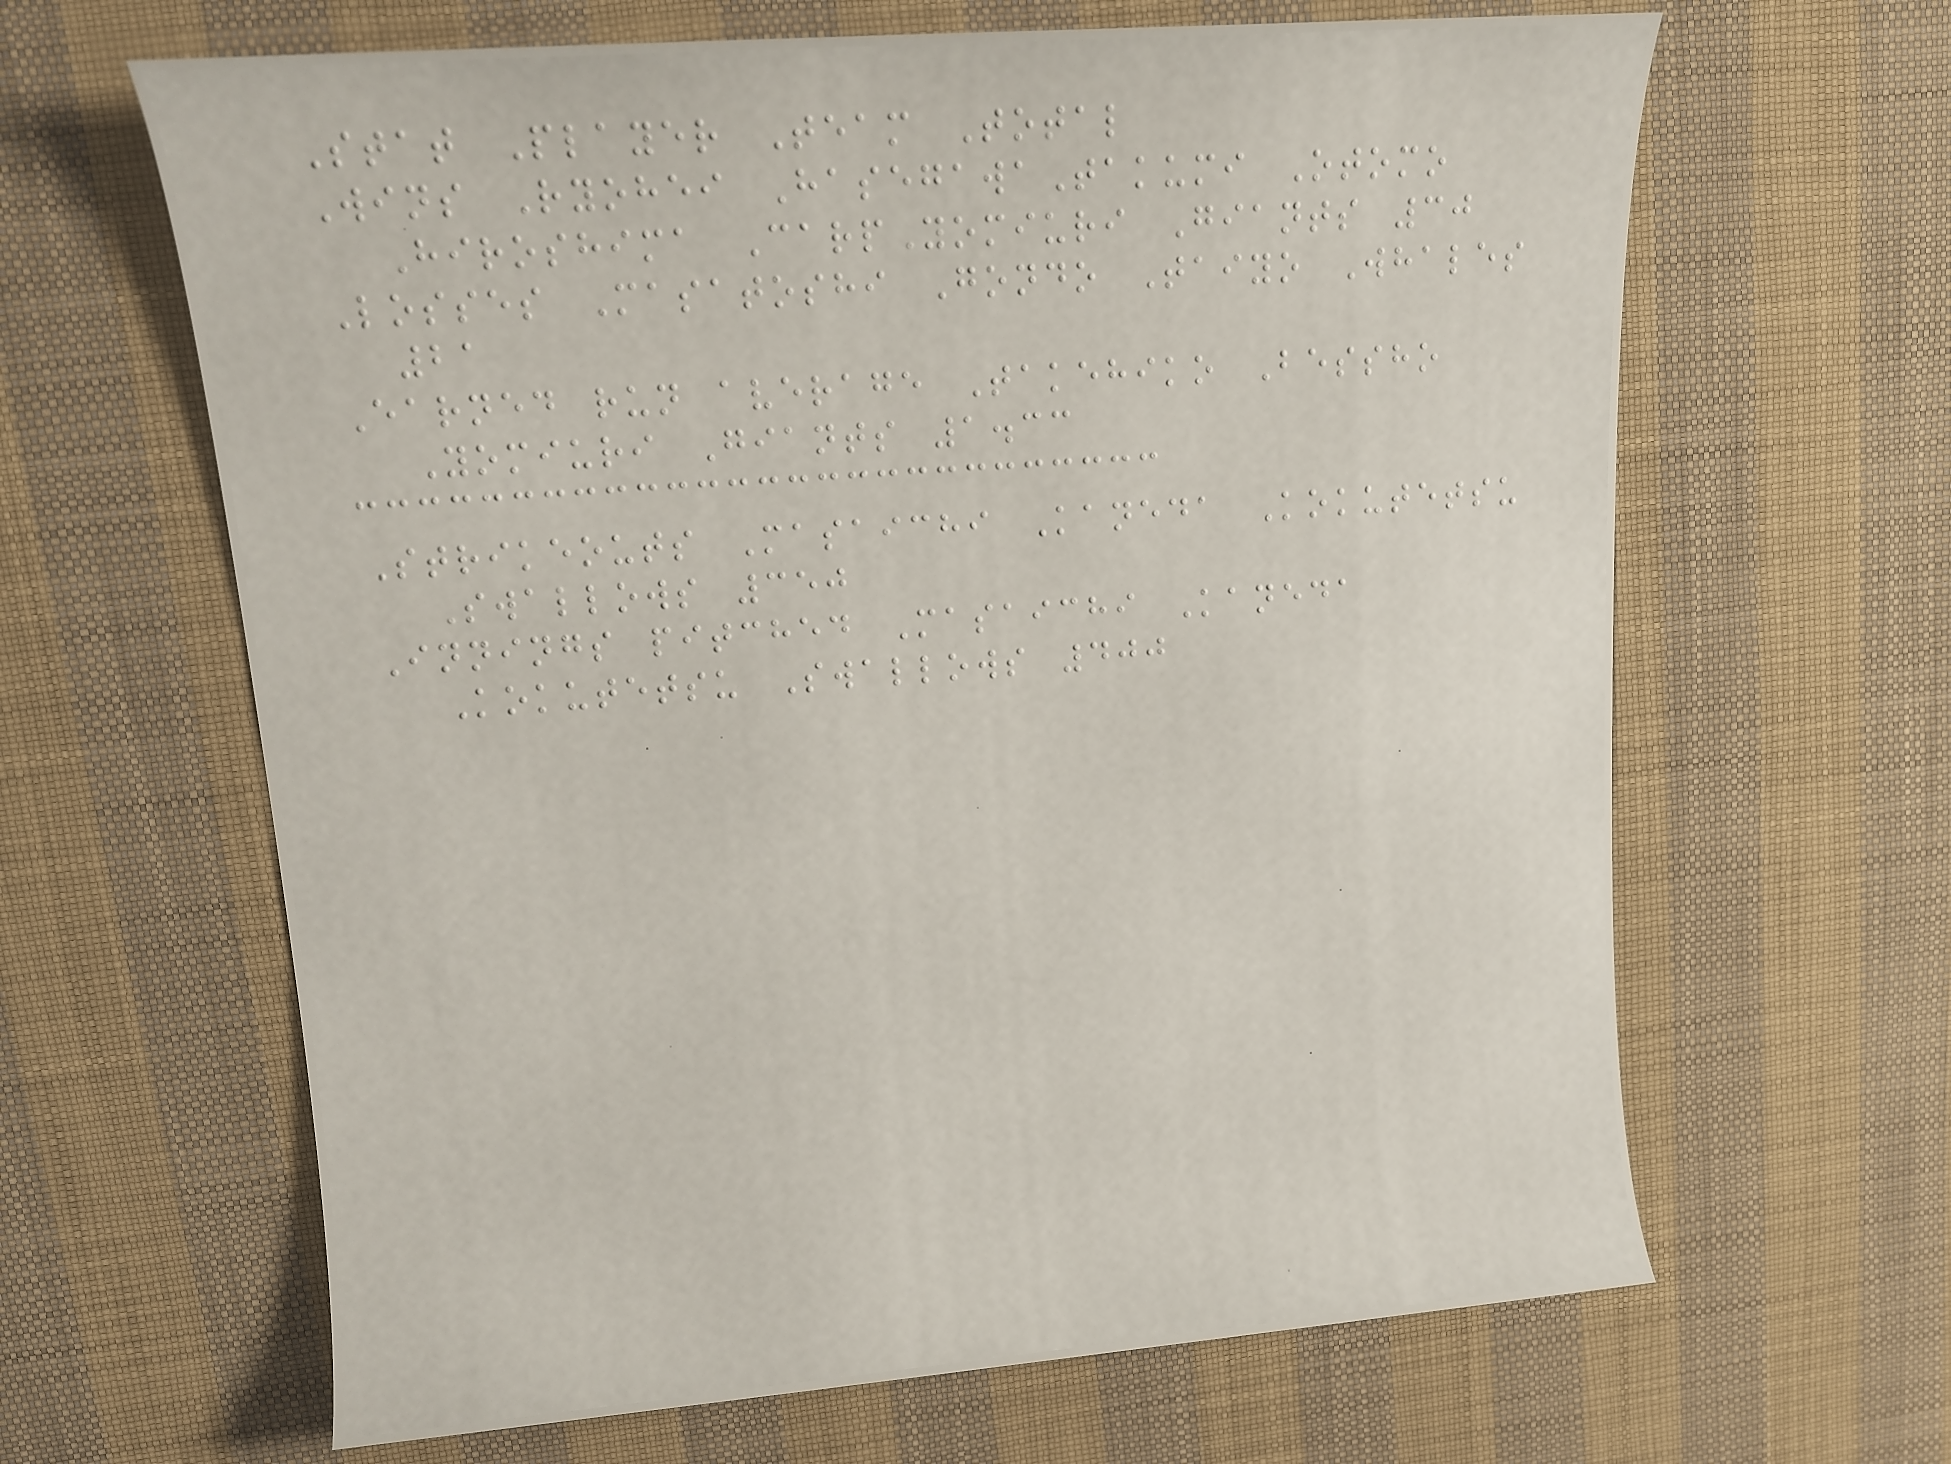Stat Player Team Total
Wins Ryohei HasegawaTakumi Otomo
Hiroshima CarpYomiuri Giants 30
Losses Masatoshi Gondo Taiyo Whales
21
Earned run average Takehiko Bessho
Yomiuri Giants 1.33
Strikeouts Masaichi Kaneda Kokutetsu
Swallows 350
Innings pitched Masaichi Kaneda
Kokutetsu Swallows 400
